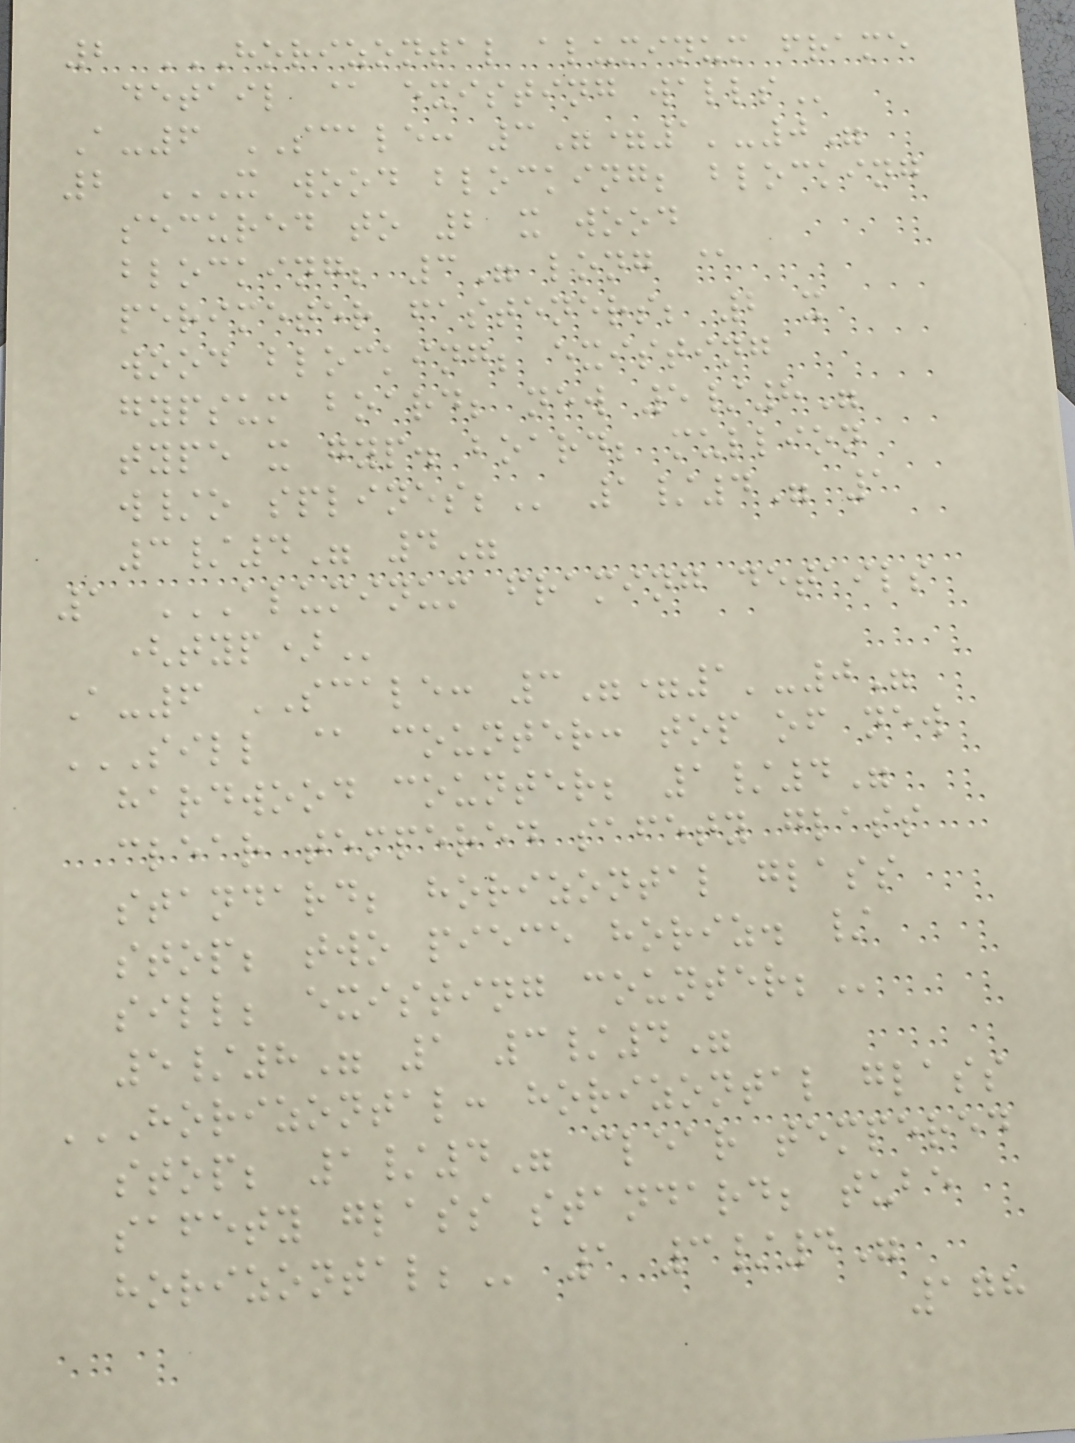2 HORIZONTAL ALUMINUM FRAME
DETAIL @ EXISTING WALLS
A-6 SCALE: 3"=1'-0"
2 X WOOD BLOCKING; BLOCKING
SECURED TO 2 X WOOD
BLOCKING; 3" LONG @
PERIMETER FASTENERS; 2 X
WOOD BLOCKING; EXISTING
GYPSUM BOARD; NEW 5/8"
TYPE X GYP. BOARD; MULLION
W/O SPLINES; 1/4" 1
3/4" 4"
1 ALUMINUM FRAMING DETAILS
(TYP)
A-6 SCALE: 3"=1'-0"
SILL @ COUNTER: TOP OF NEW
HARDWOOD COUNTER; 1/4"
CLEAR TEMPERED SAFETY GLASS
STANDARD; HORIZONTAL GLASS
STOP; TWO PIECE HORIZ. /
SILL; EXISTING COUNTER;
5/8" 1 3/4"
HORIZONTAL: HORIZONTAL GLASS
STOP; 1/4" CLEAR TEMPERED
SAFETY GLASS STANDARD; TUBE
HORIZONTAL; 1 3/4"
178
